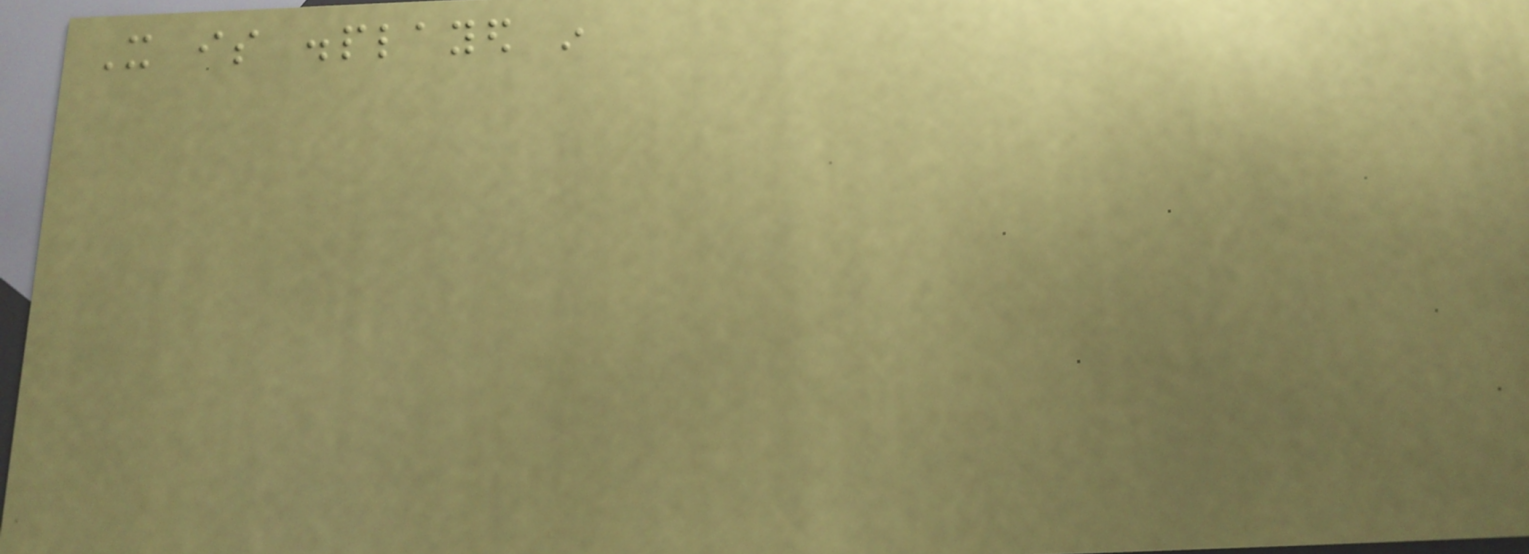It is displayed in
